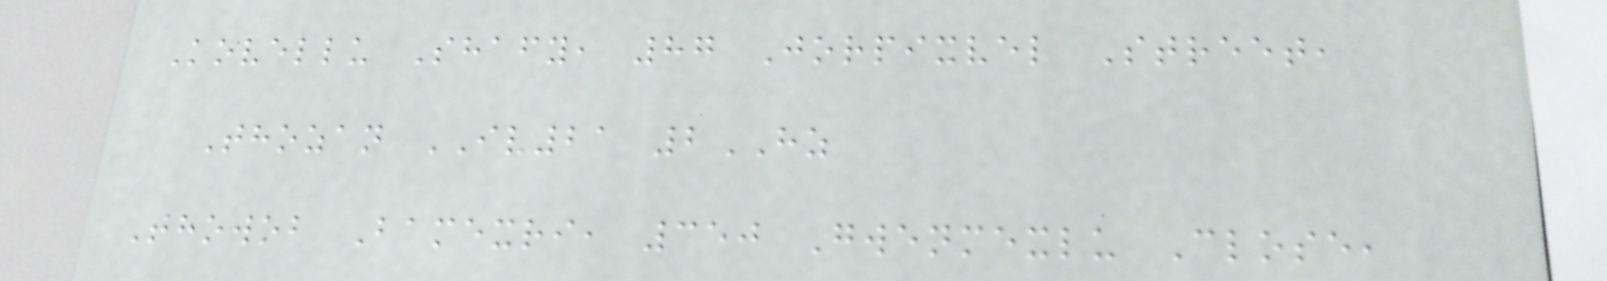Kovellu Shafy, 87 Jorpixvel Street,
Thozan IV21 2HZ
Thowob Bamexri, 350 Gwenmexlu Close,
